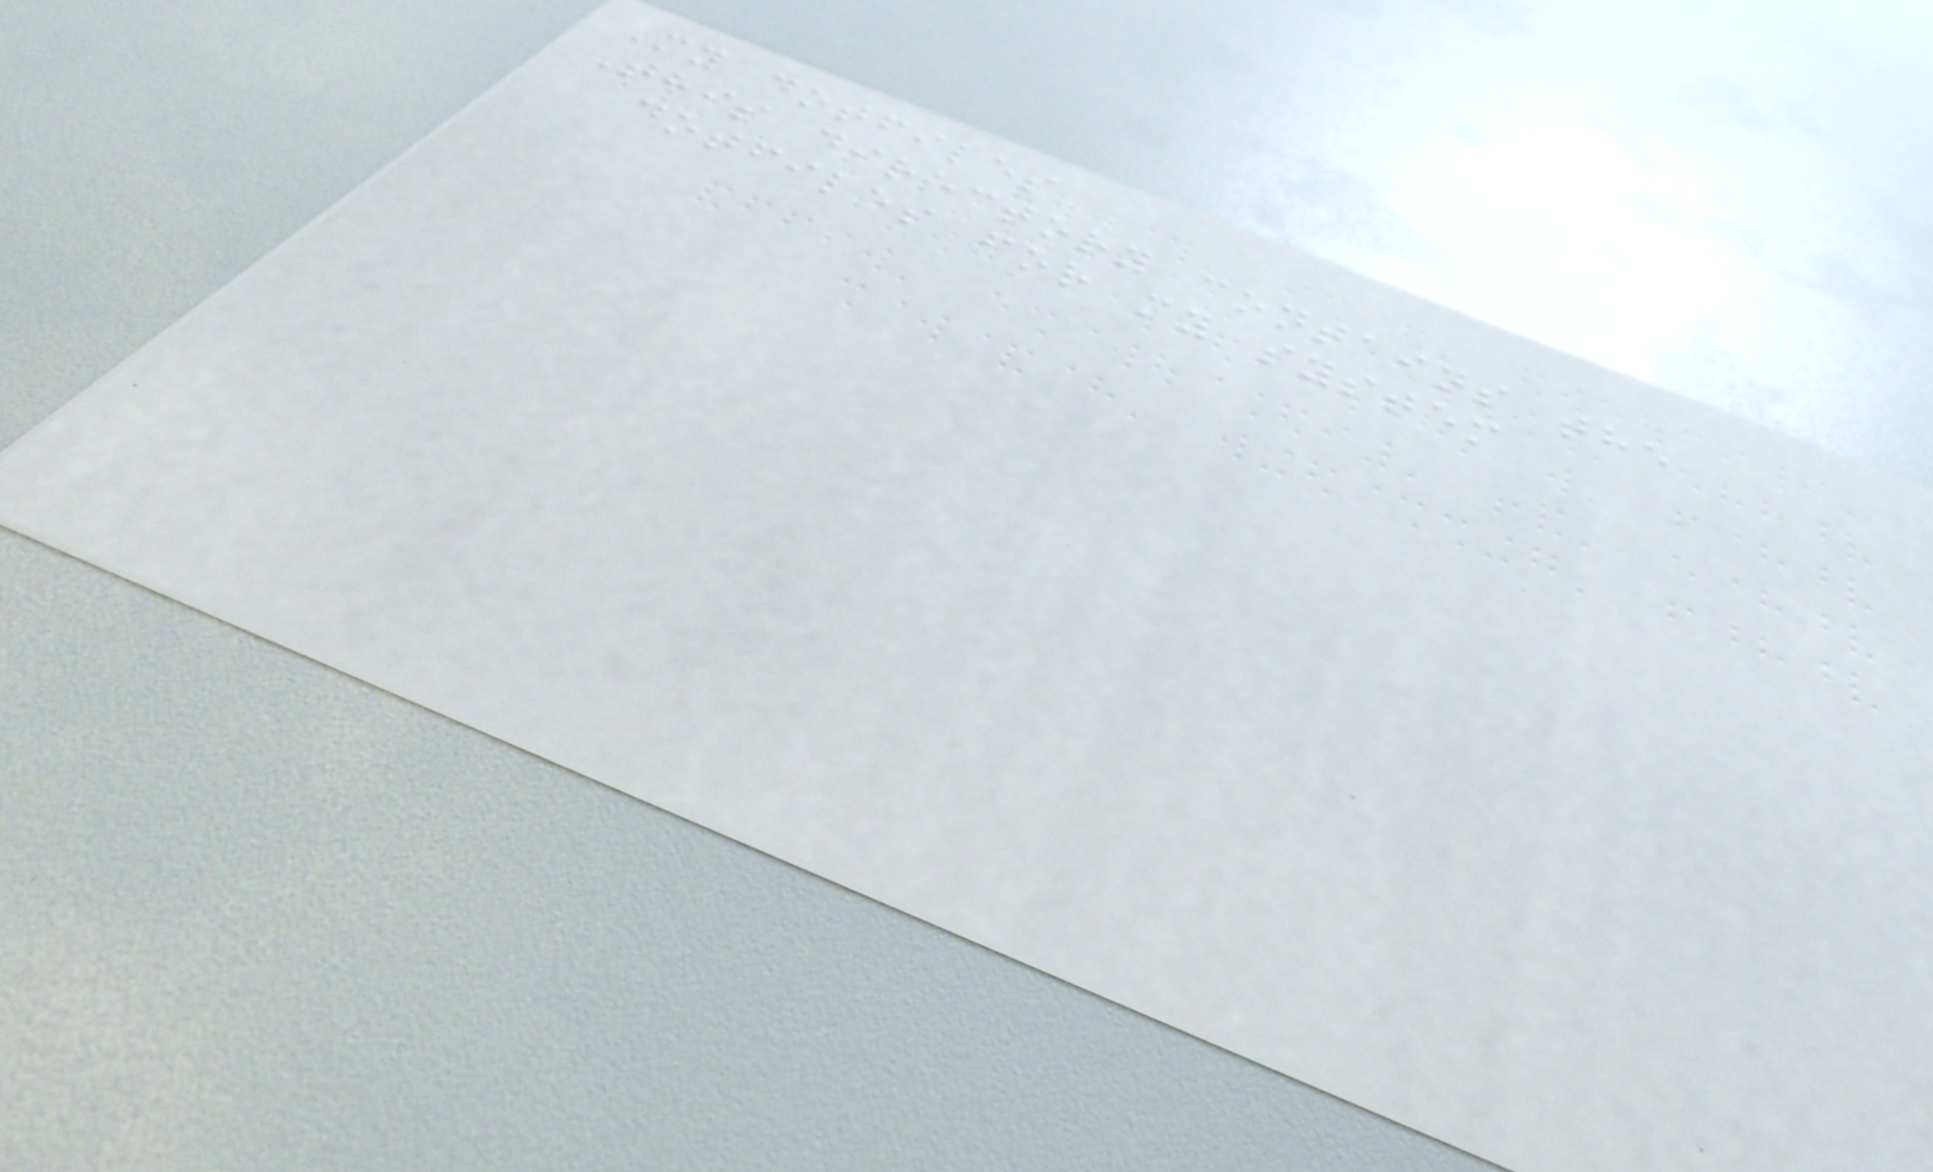My dotfiles
This directory contains the
dotfiles for my system
